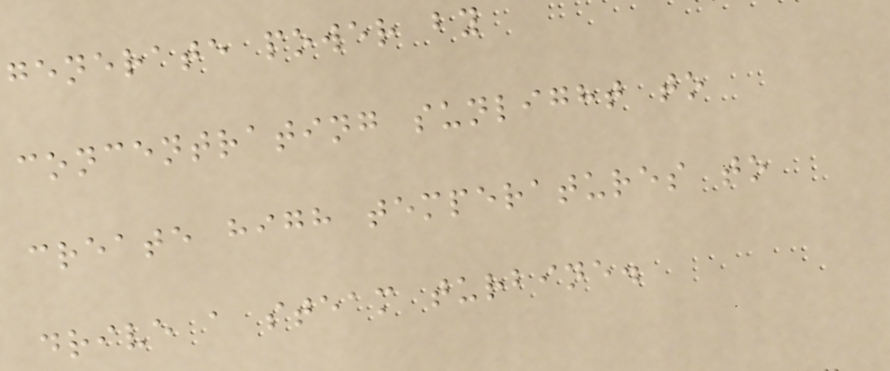generate power by
concentrating sunlight to
create high temperatures to
drive a steam turbine.
